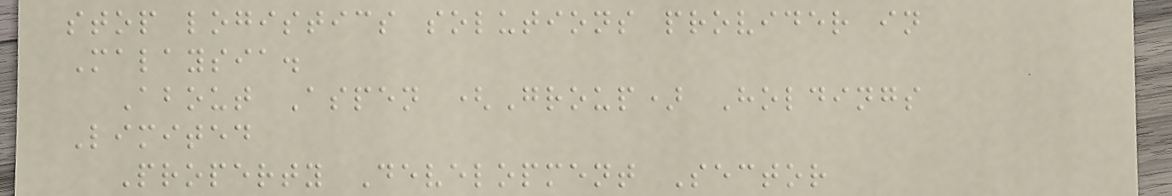stop logistics solutions provider in
Malaysia.
About Aspen (Group) Holdings
Limited
Property Development Sector
